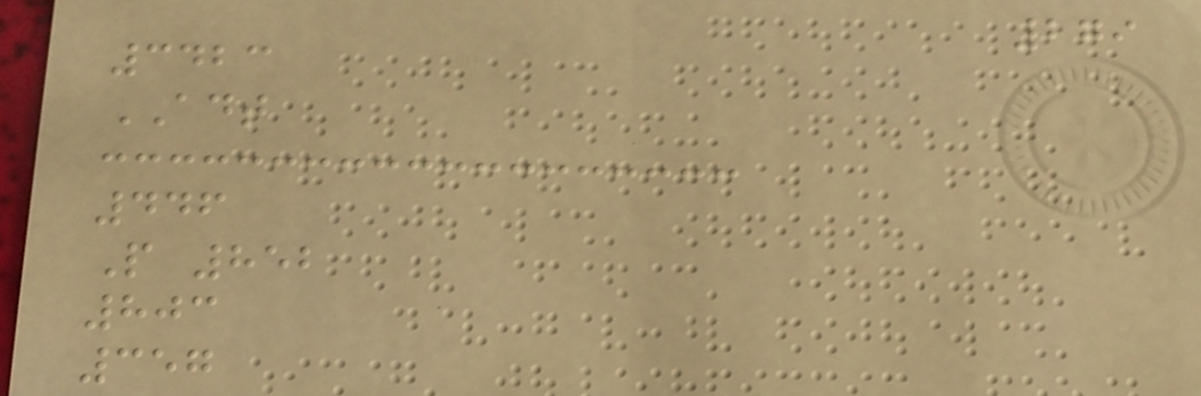279
3423
ADT
446
P 852
803
357
